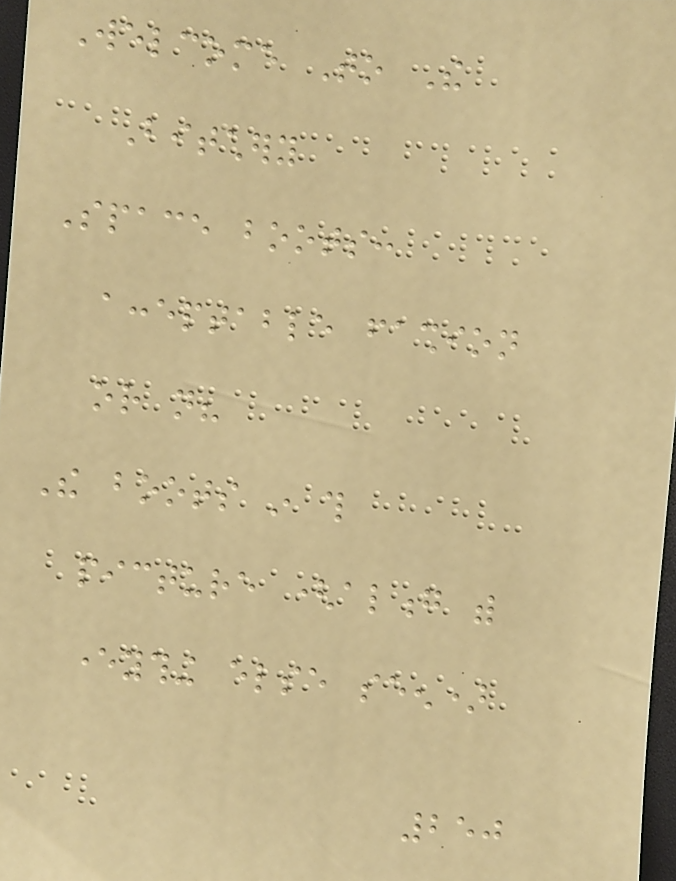Welcome To The
Bitchery
Space boots:
acceptable fashion
or not?
The boots in this
picture (along with
everything else seen)
250
